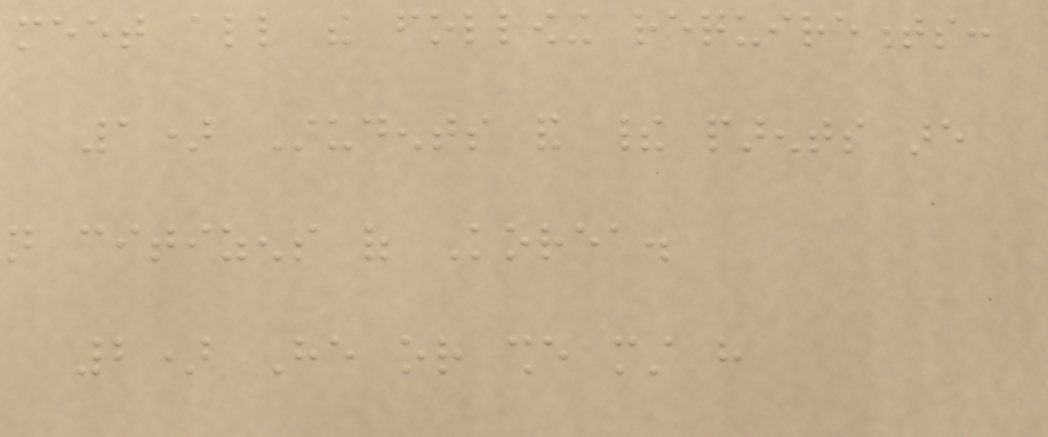meet all the following requirements:
1) Students and their parents are
not citizens of Korea.
2) He or she must have
